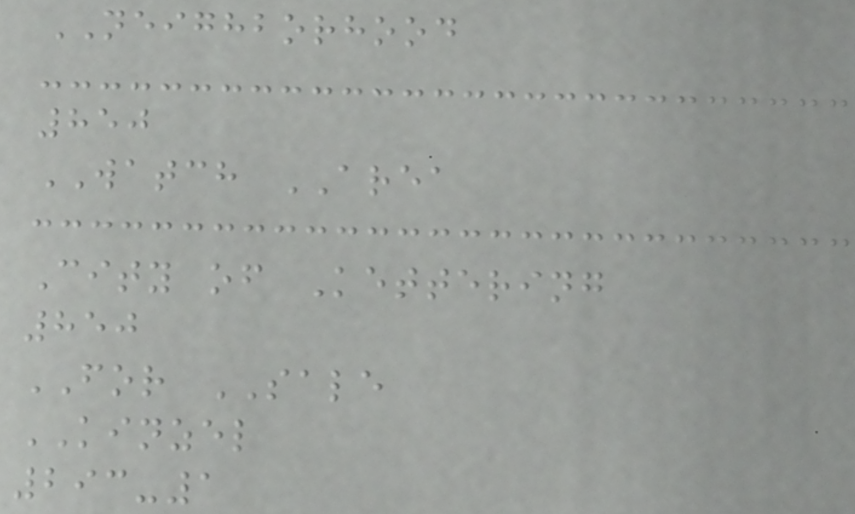NEIGHBORHOOD
850
WATCH AREA
City of Kettering
850
FOR SALE
KINZEL
293-1
